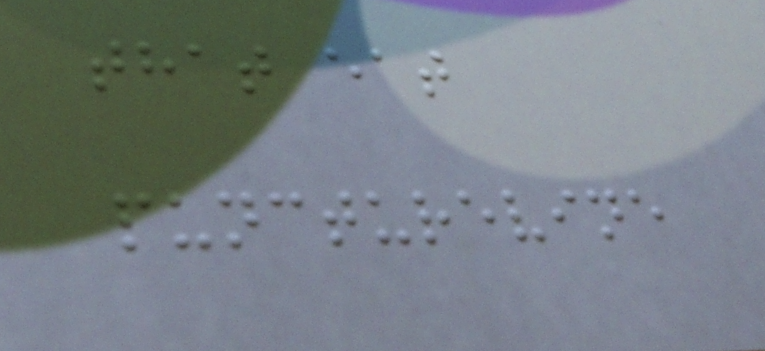that eat
puncturevine
